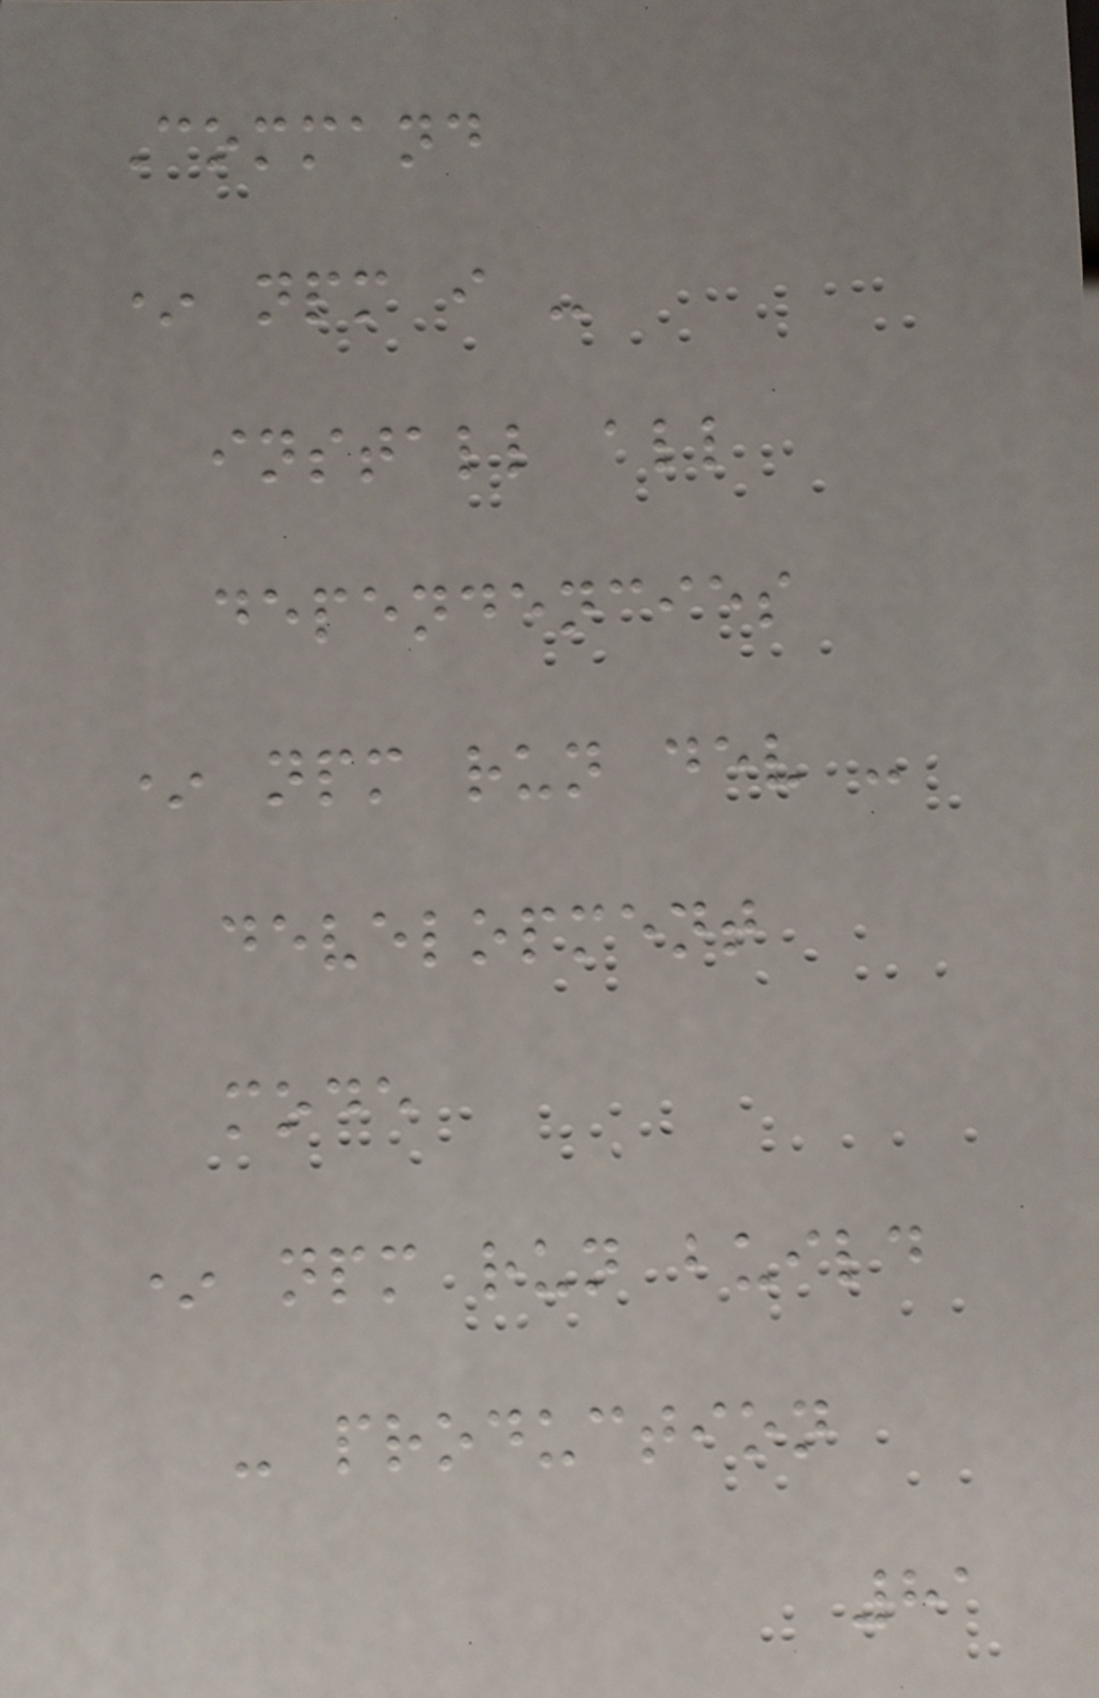Command
* npm i -
install all
dependencies
* npm run dev -
development
mode
* npm run build
- production
81
